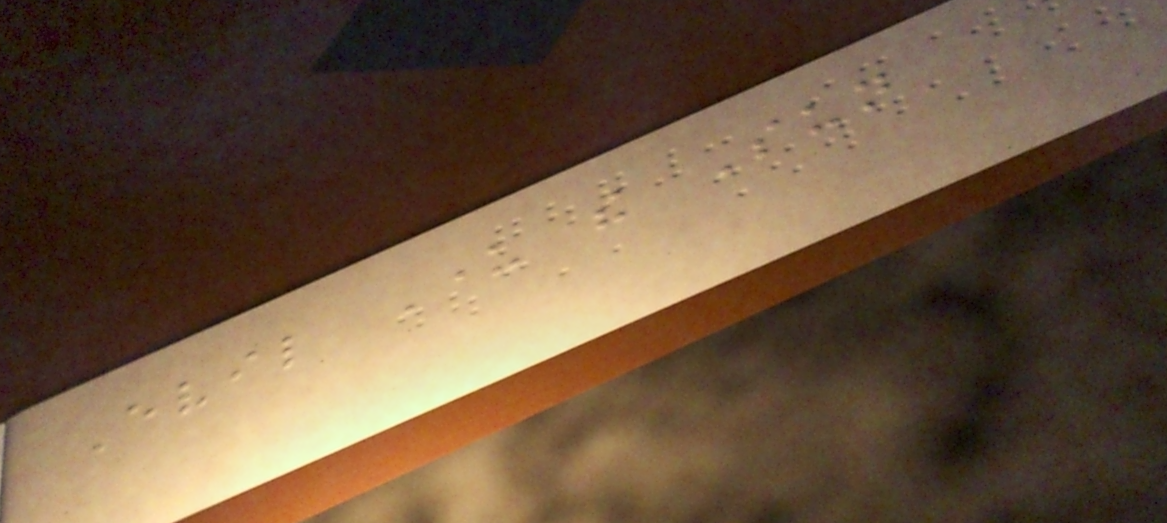Evil Under the Sun
